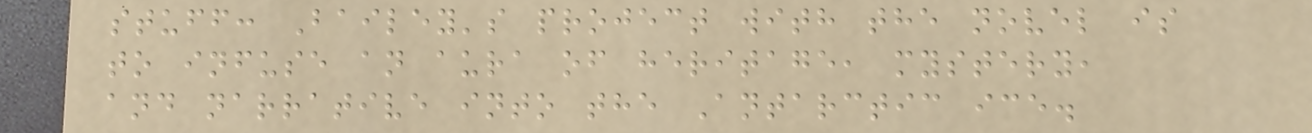stuff: Bailey's project with the novel is
to infuse an aura of heritage, mystery,
and narrative into the Antarctic ice.
